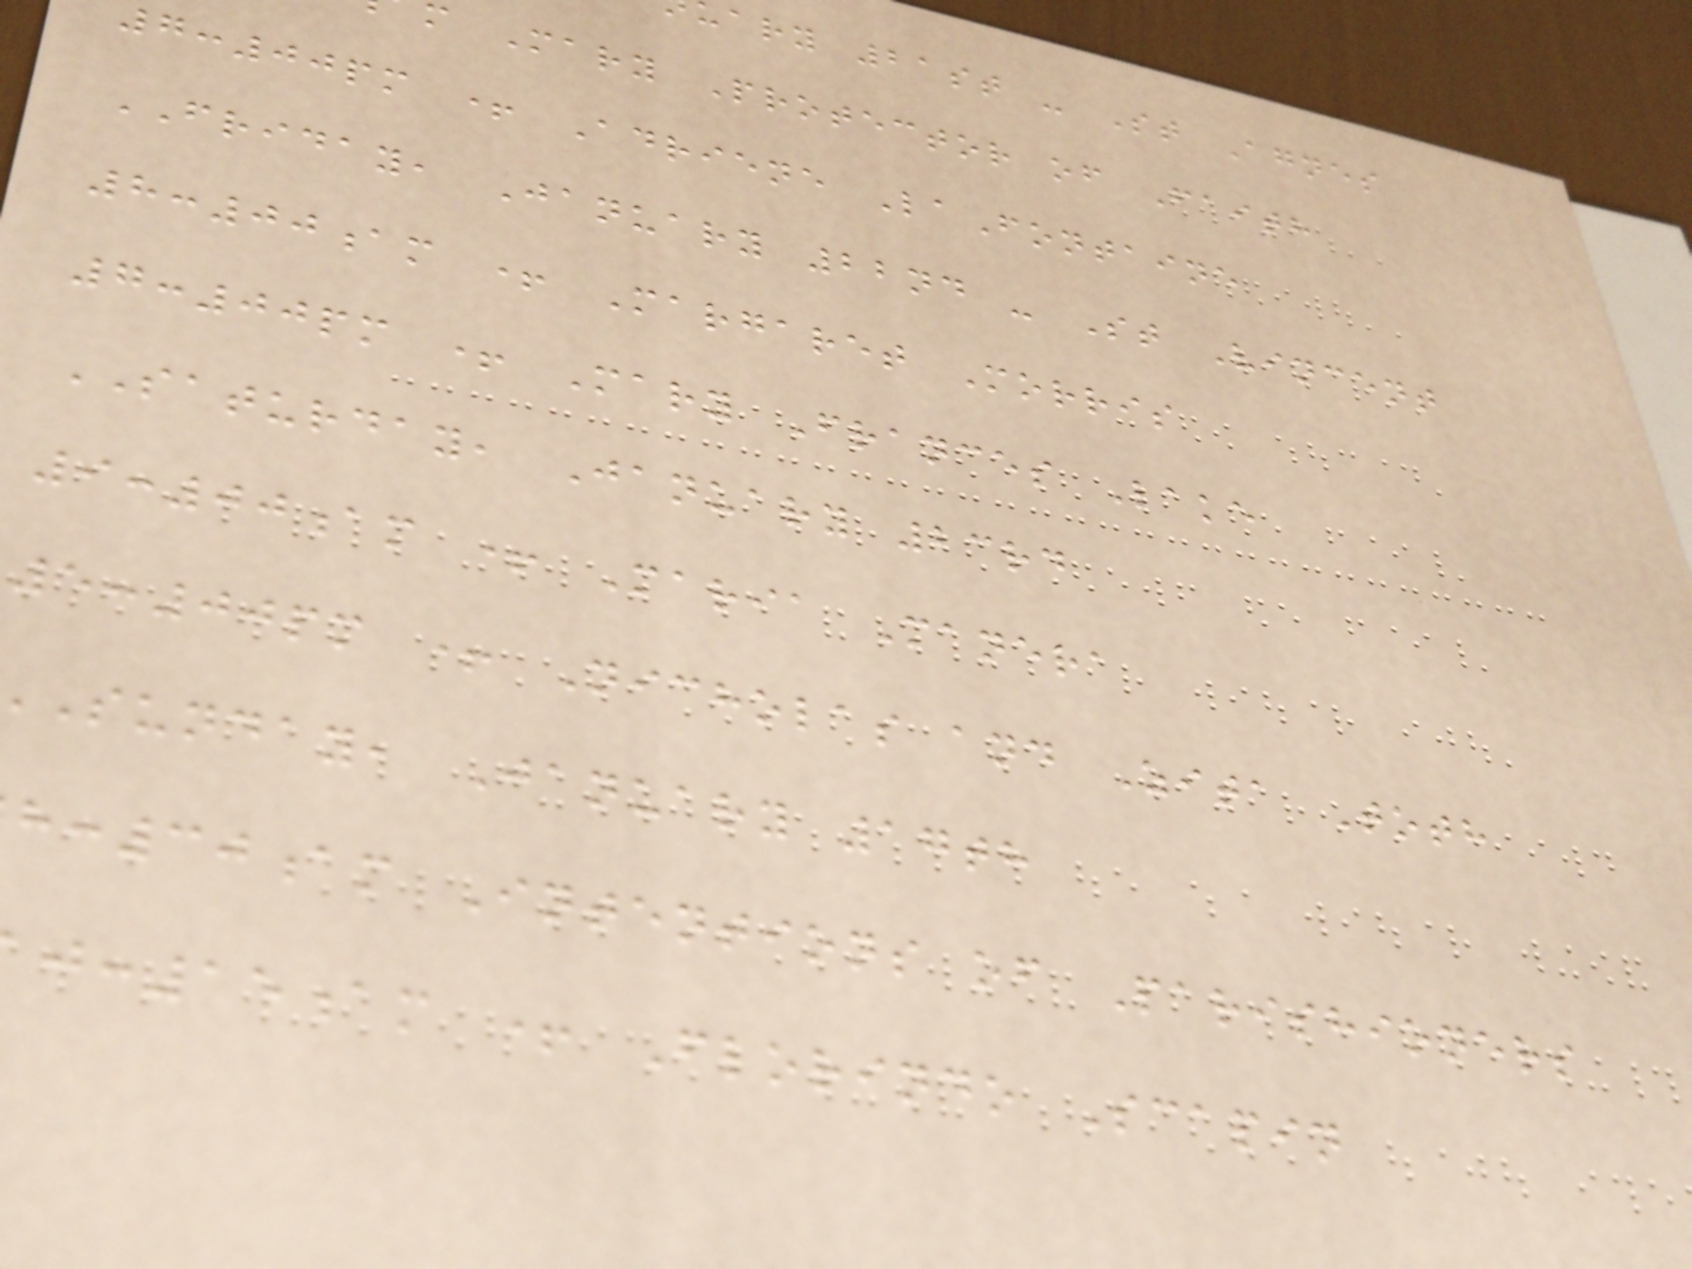ary 21st - St Agnes
m Mary Protector of Faith
7:00pm + Adriene LaFontaine
FRIDAY, January 22nd - St Vincent
8:00am + Margaret Morris
7:00pm + Mary Frances Lake
SATURDAY, January 23rd
9:00am + Maria Manera
5:00pm + Nicholas and Zita Toth
sunday, January 17th
:30am Intentions of Parishioners
:15am + Florindo Scapin
